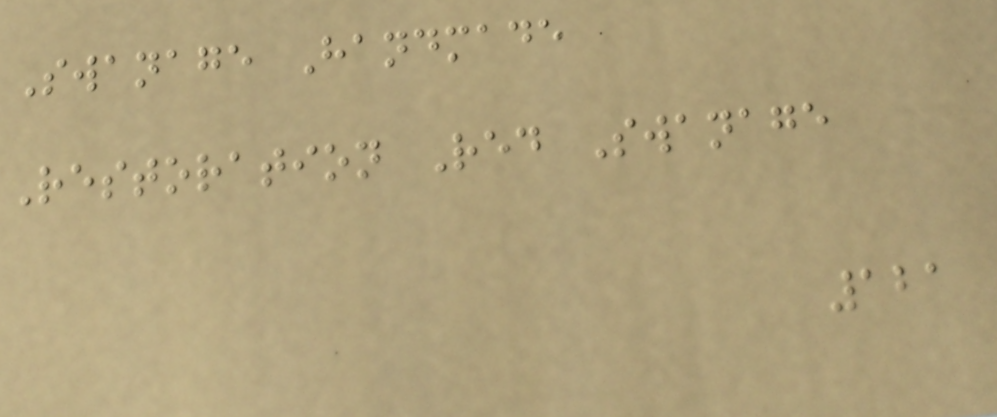Swanage Handmade
Restoration Red Swanage
121
